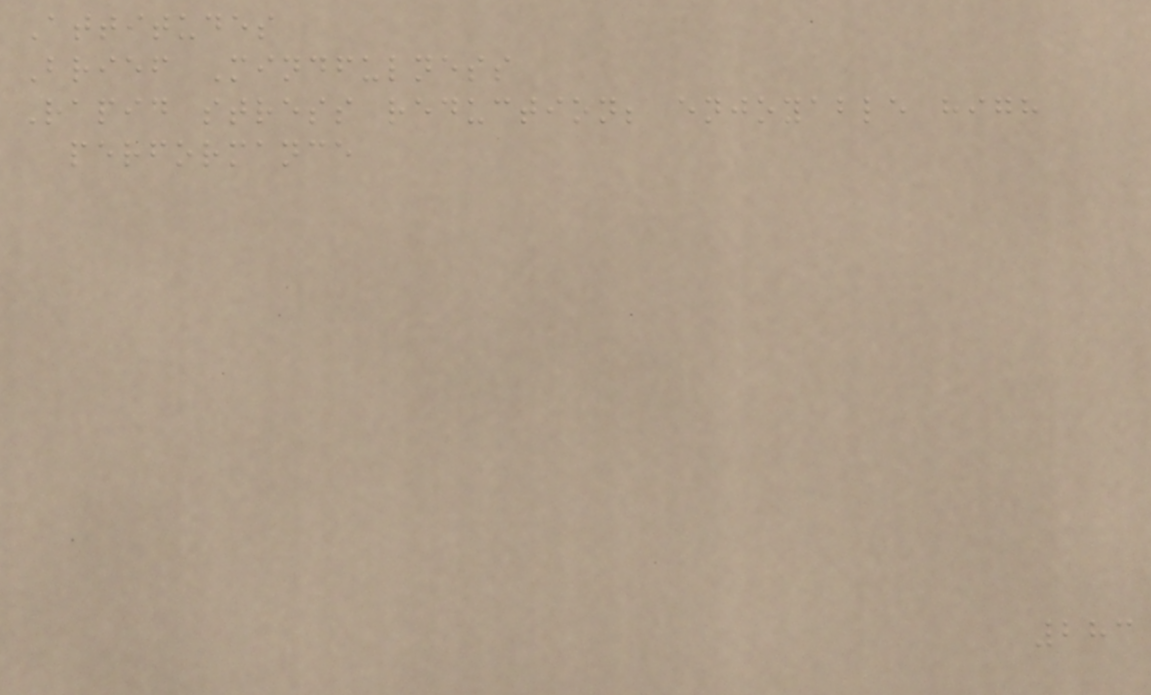Attitudes
Brief Mindfulness
Rapid stress reduction; enjoyable high
performance
283
